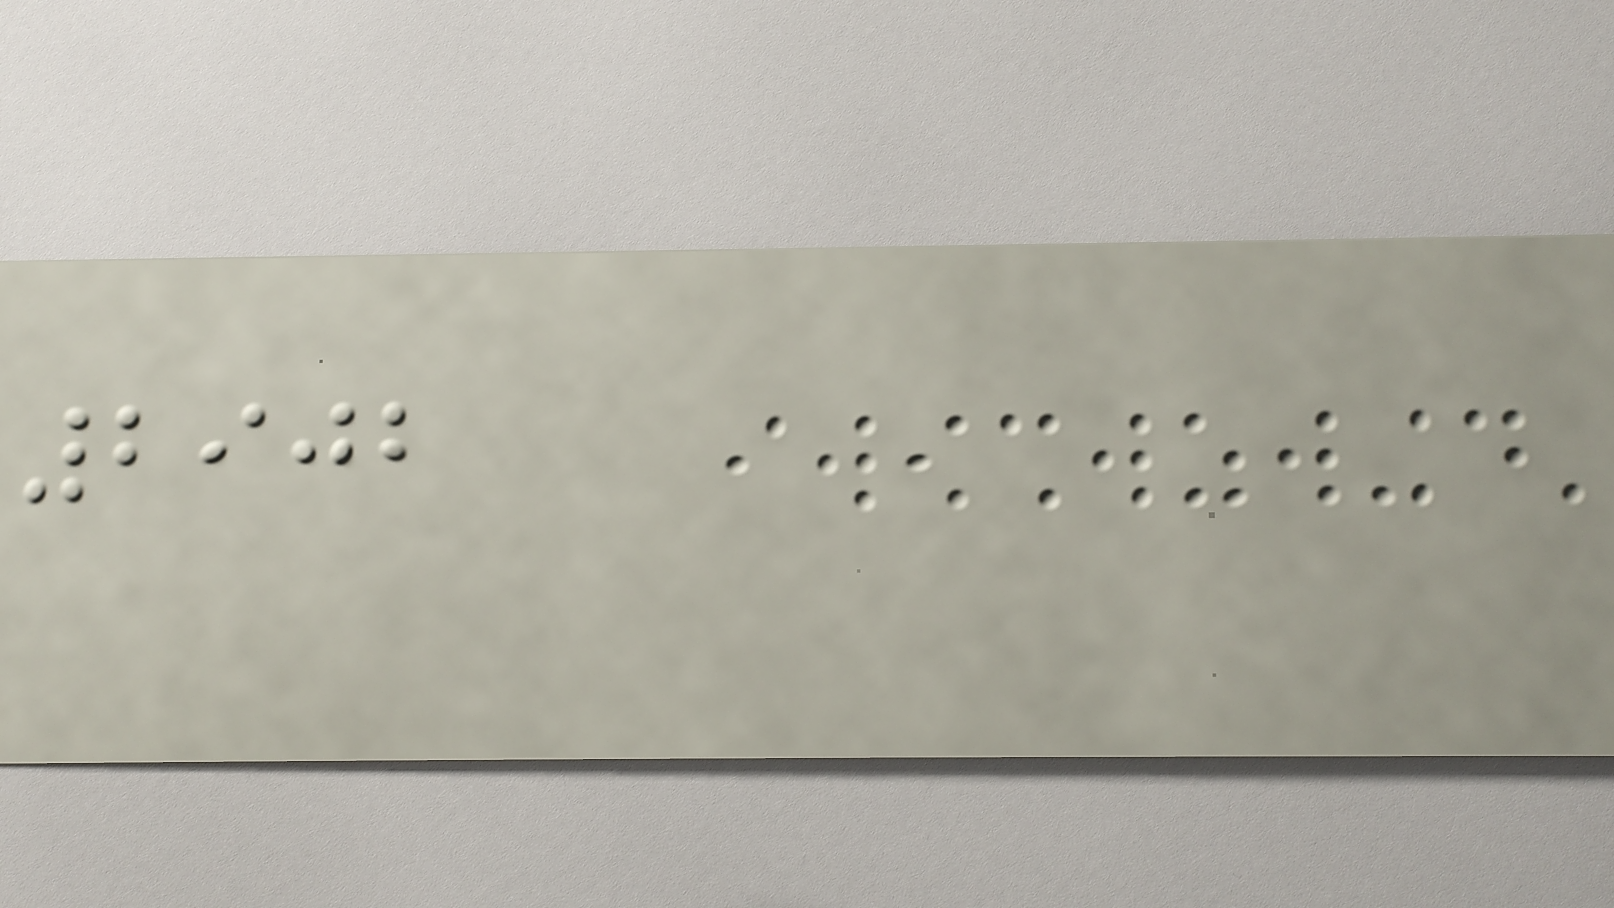2902
